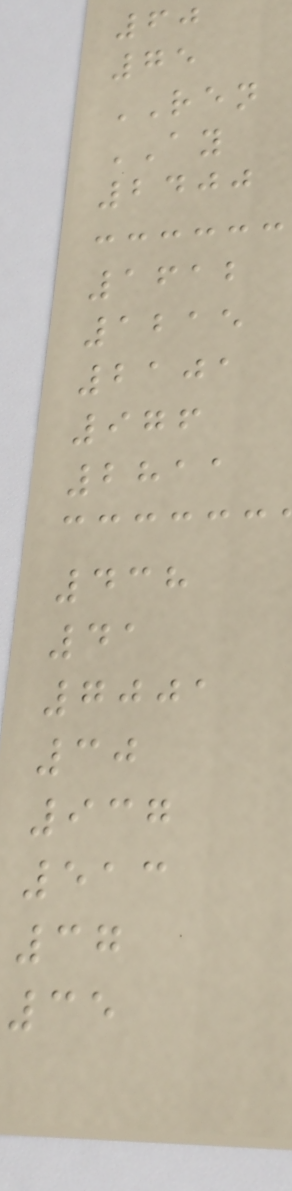60
75
REN
AY
2400
1612
1215
2101
976
2811
438
41
7001
30
937
513
37
35
